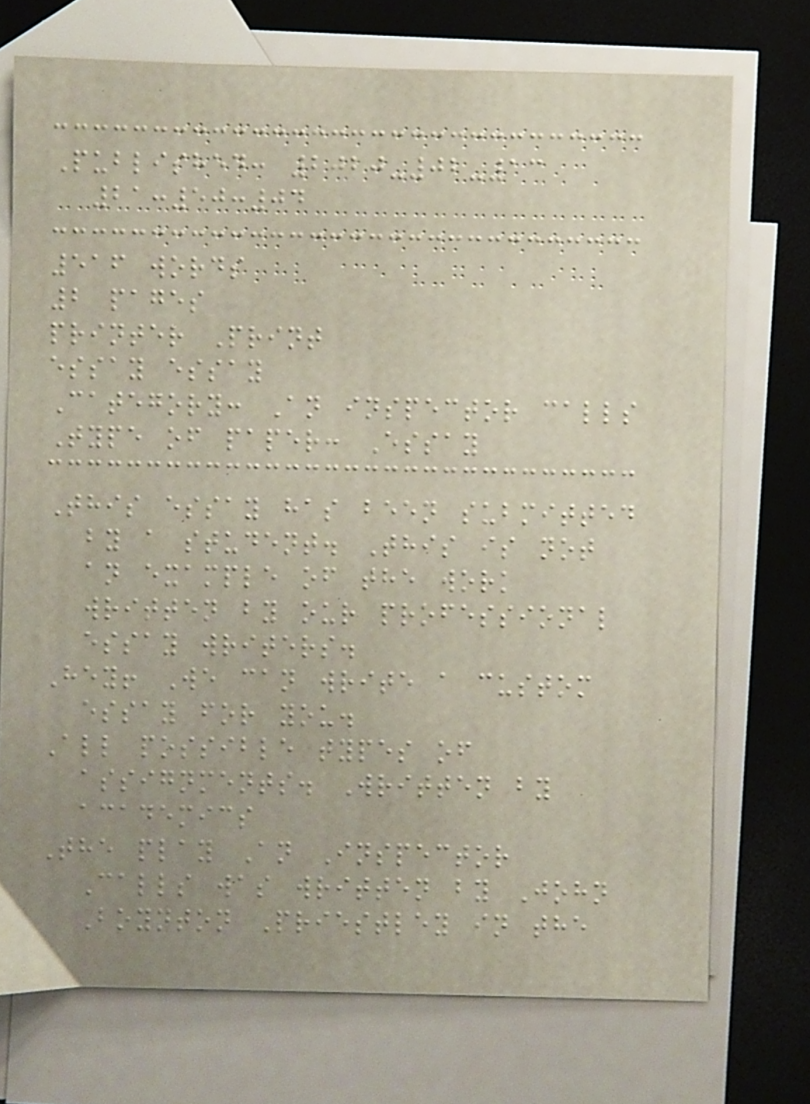Published: 2020-02-13
21:50:04
516 words
2 pages
printer Print
essay essay
Category: An inspector calls
Type of paper: Essay
This essay has been submitted
by a student. This is not
an example of the work
written by our professional
essay writers.
Hey! We can write a custom
essay for you.
All possible types of
assignments. Written by
academics
The play An Inspector
Calls was written by John
Boynton Priestley in the
